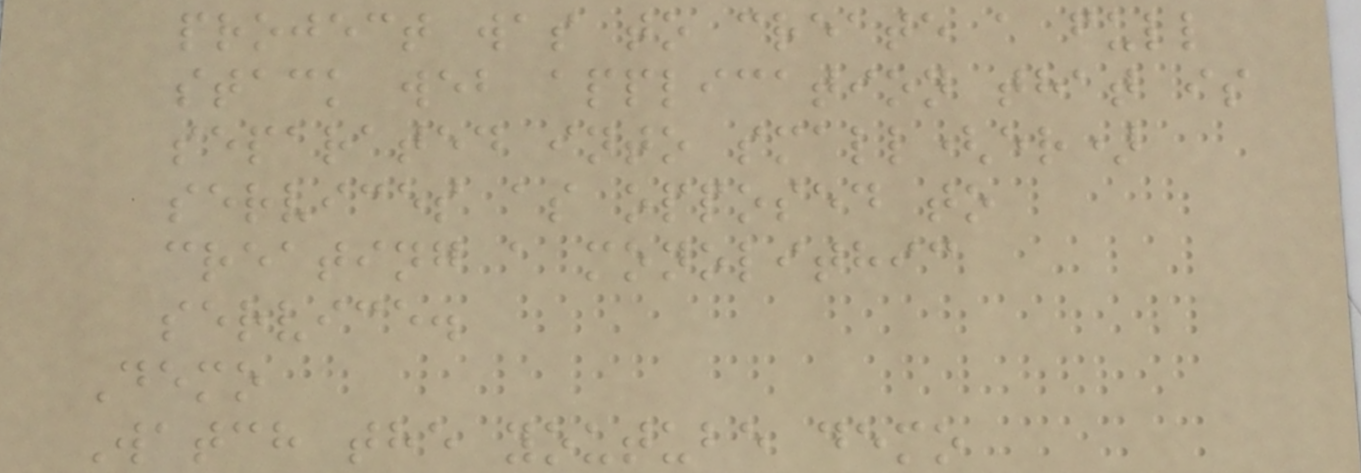project was to create a full
stack web application that is
separated into small(er)
services as opposed to
creating a monolithic
service.
Demo
Watch the youtube demo
